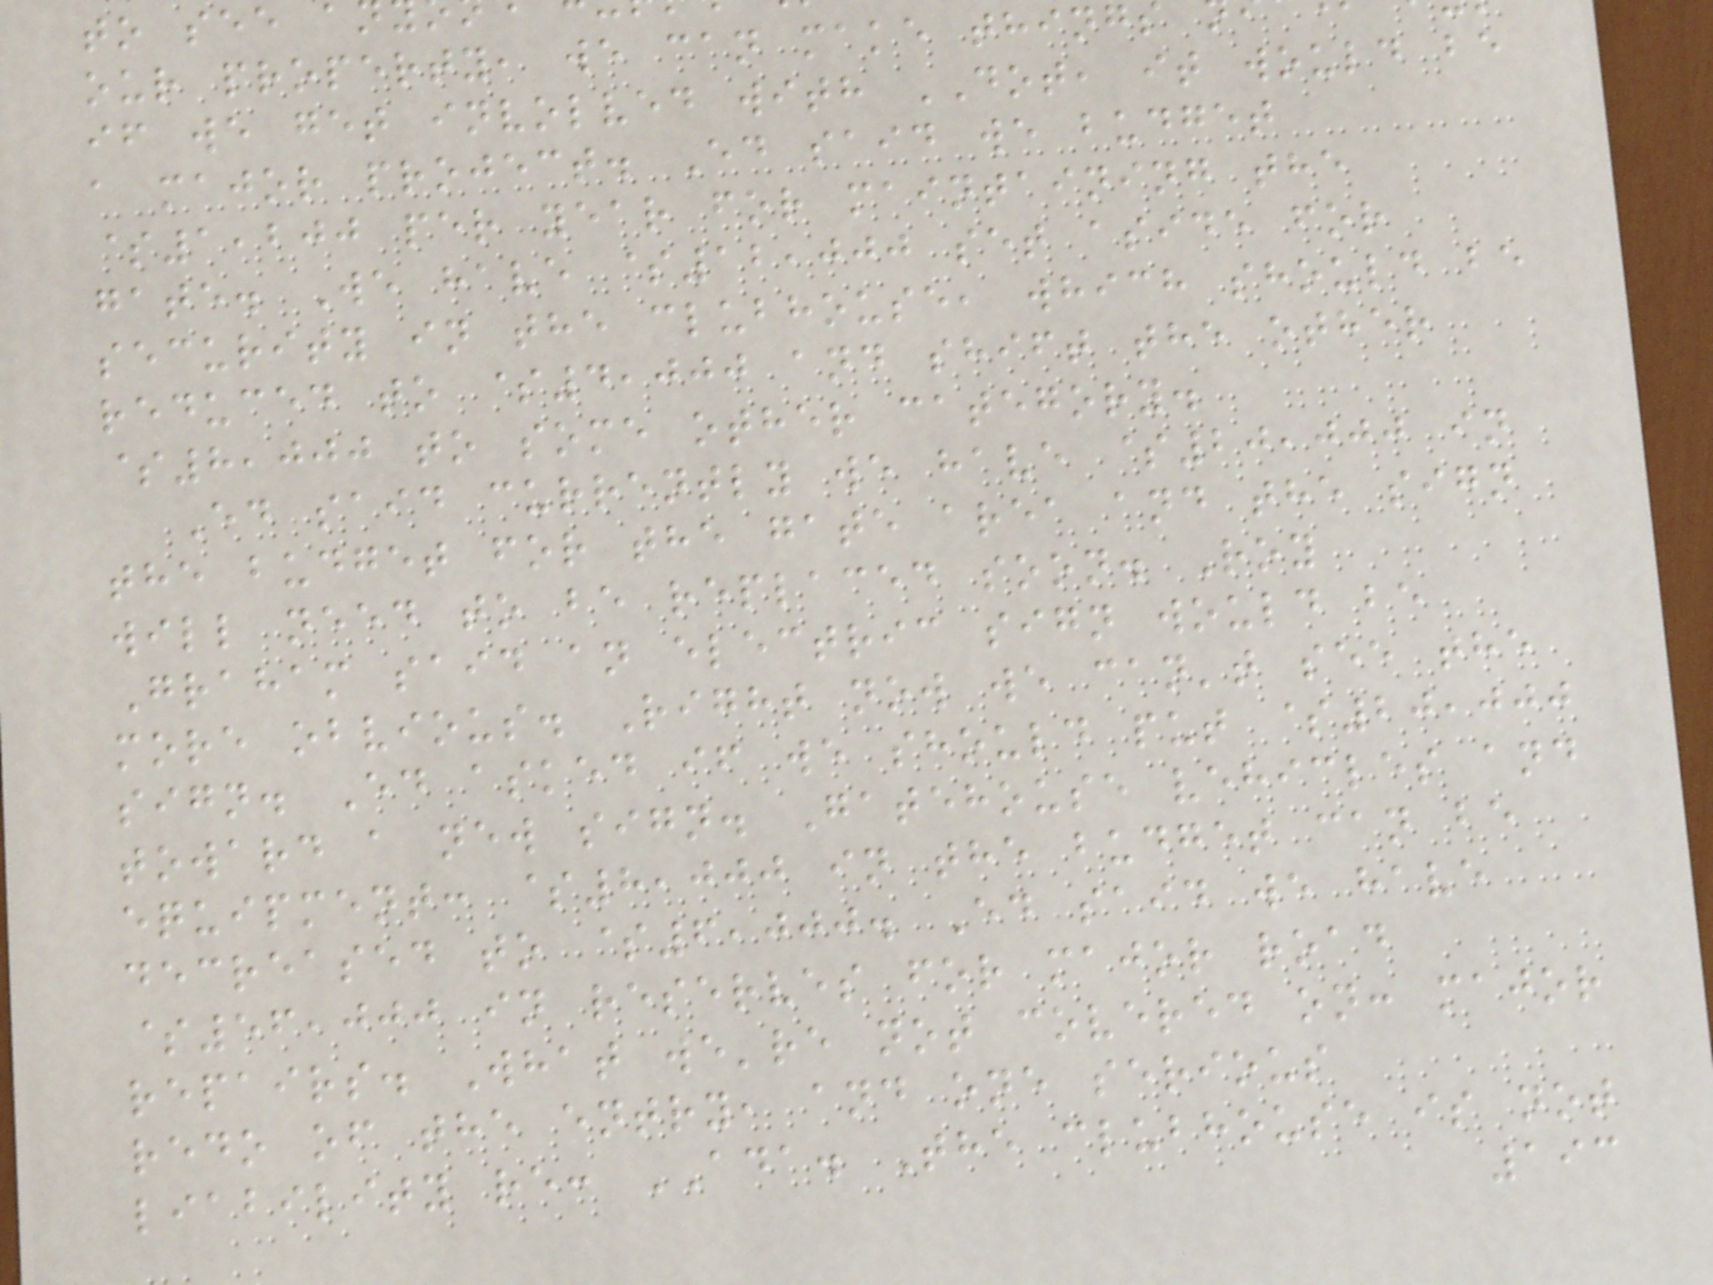our property, we can make things
if we get involved with DOT, it would be
a major project. Ed said we budget
$1,200 per year for maintaining the
gate. We have $12,000 set aside for
security in the clubhouse, which should be
reduced to $4,000 and shift the other
$8,000 to some other category.
Ed said currently we have $20,000 in
the budget for the gate area and the sign
will need to be replaced soon. Roy
Graham said an electric sign would be
more obvious. Right now we can't see the
sign. Ed asked if we should put $20,000
toward a new sign. Gatehouse vehicles and
equipment: $8,000 in the budget can be
decreased to $6,000. Ed said we have
$56,000 in reserves for major road
repairs. What we're not covered on: major
redo of the entry, and one serious
liability re: ADA. The clubhouse is not
193
